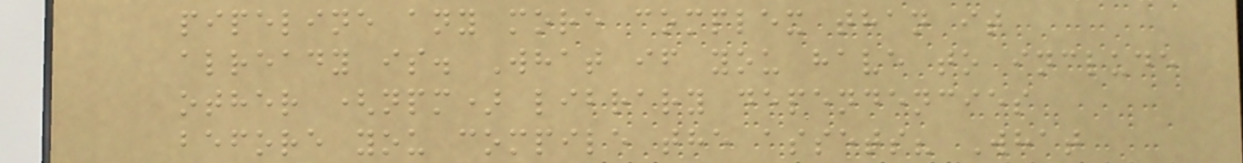pipeline any more complex than it
already is. What if you have to include
other (npm) library dependencies
before you compile the assets? What
